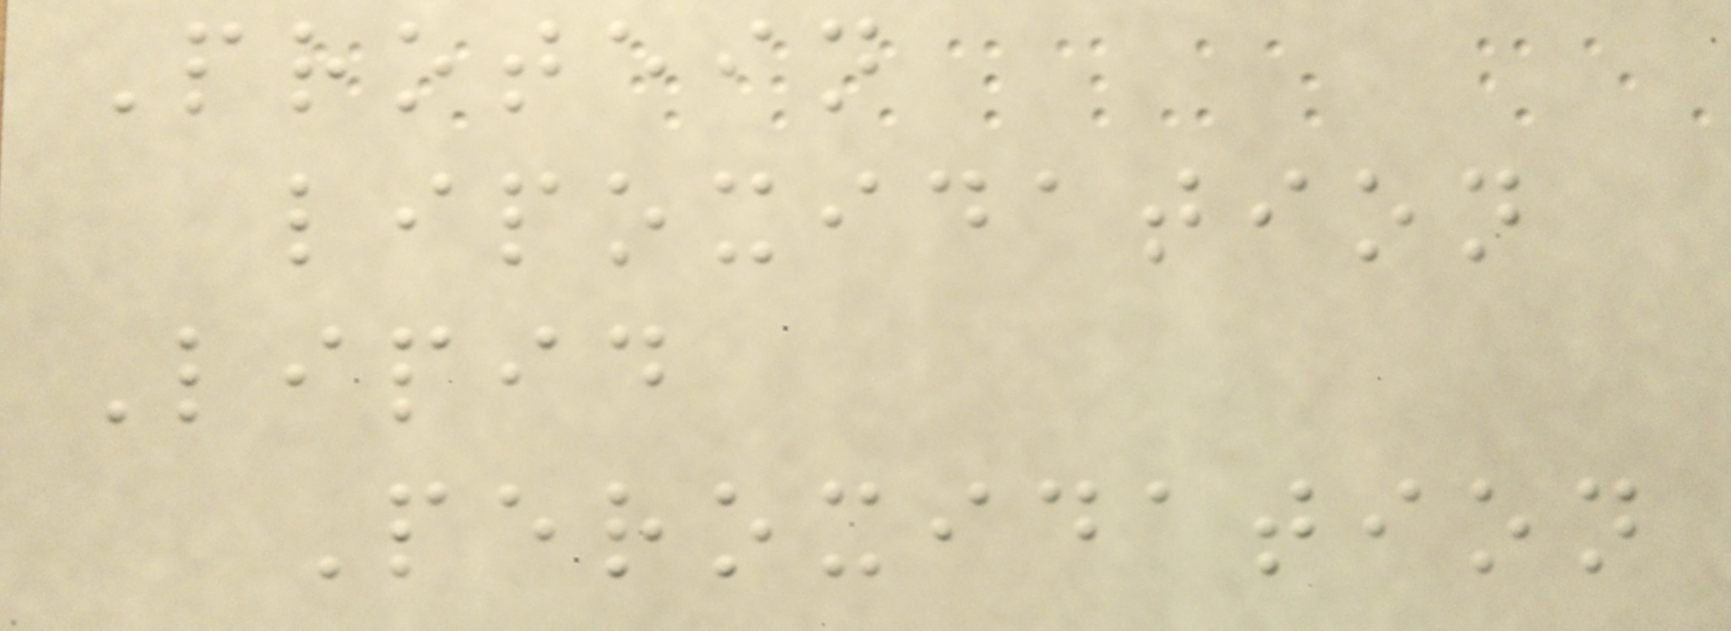Protein
lipoxidation
Lipid
Peroxidation
